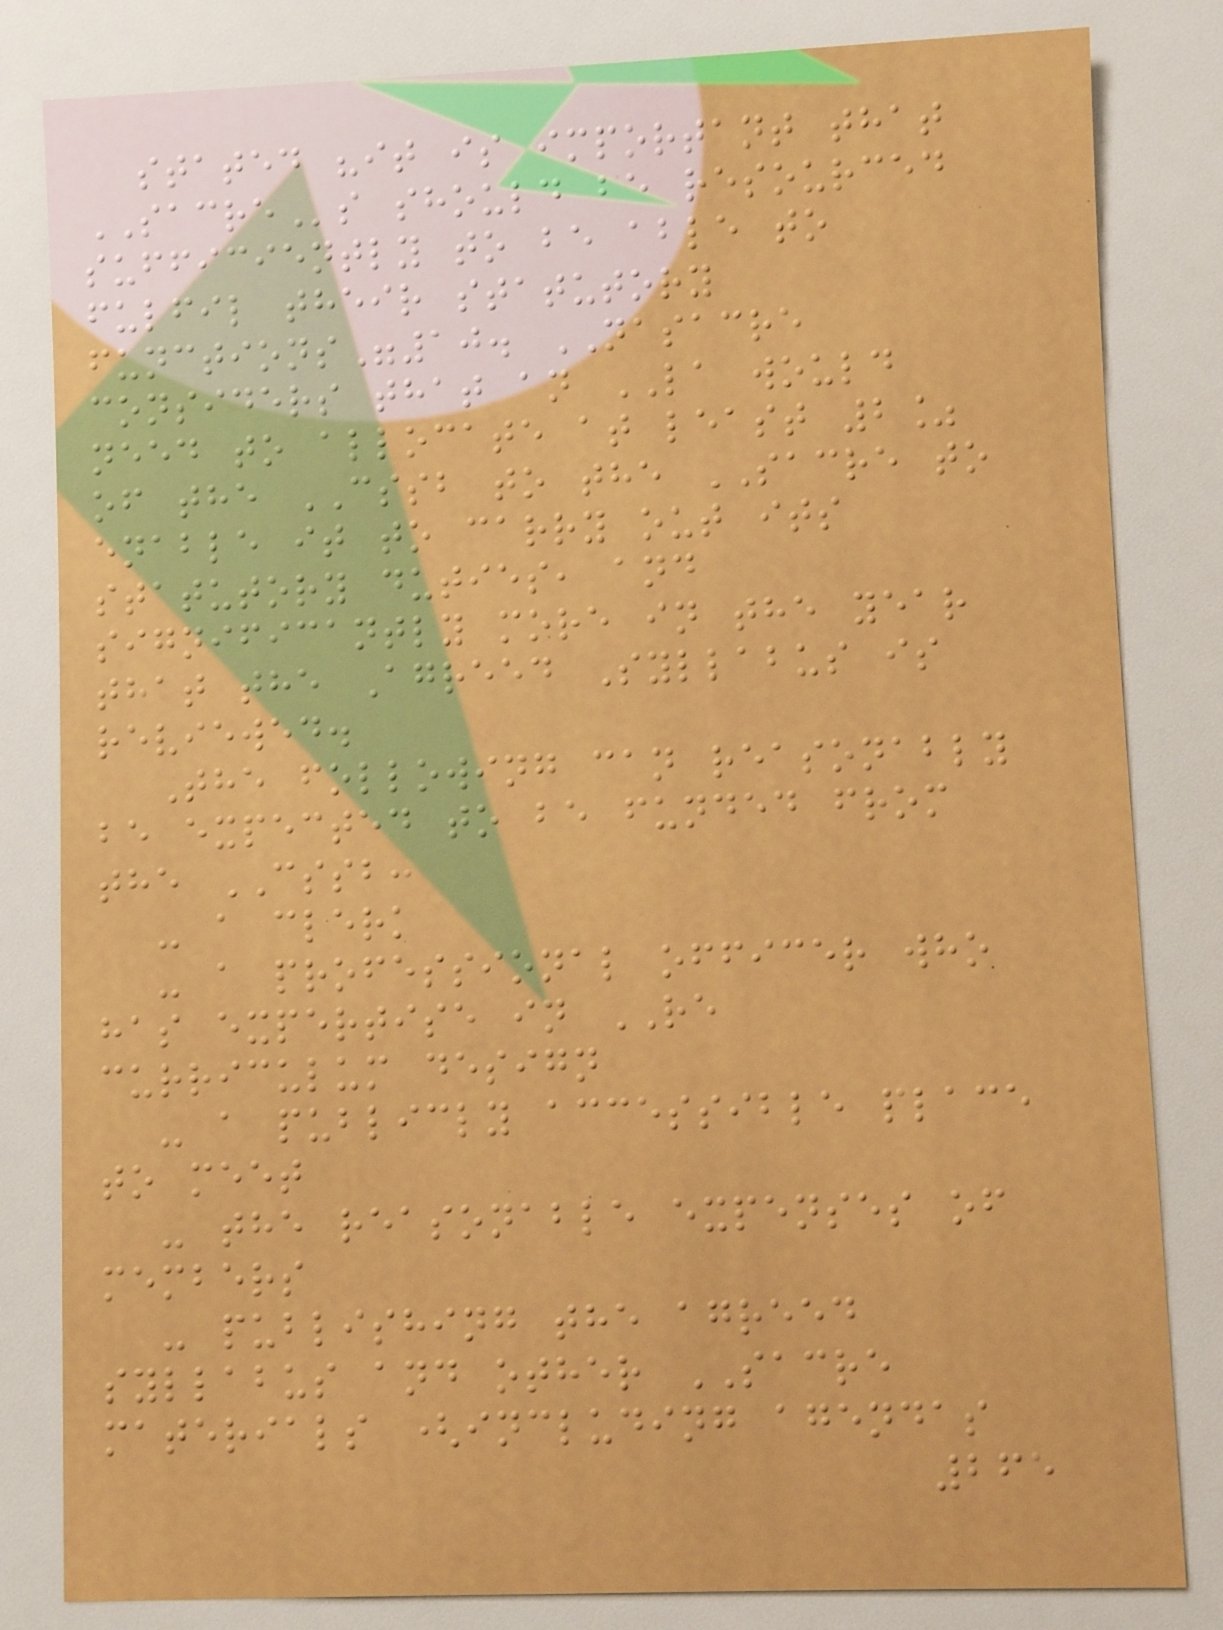stated "it is important that
SACREs should be resourced
sufficiently to be able to
fulfil their statutory
functions"10. NASACRE
considers that an LA would
need to allocate at least 2%
of the CSSB to the SACRE to
enable it to carry out its
statutory duties, and
significantly more in the year
that the Agreed Syllabus is
reviewed.
The following can reasonably
be expected to be funded from
the CSSB:
- a clerk
- a professional officer who
has expertise in RE
curriculum design
- a publicly accessible place
to meet
- the reasonable expenses of
members
- publishing the agreed
syllabus and other SACRE
materials (including agendas
265
